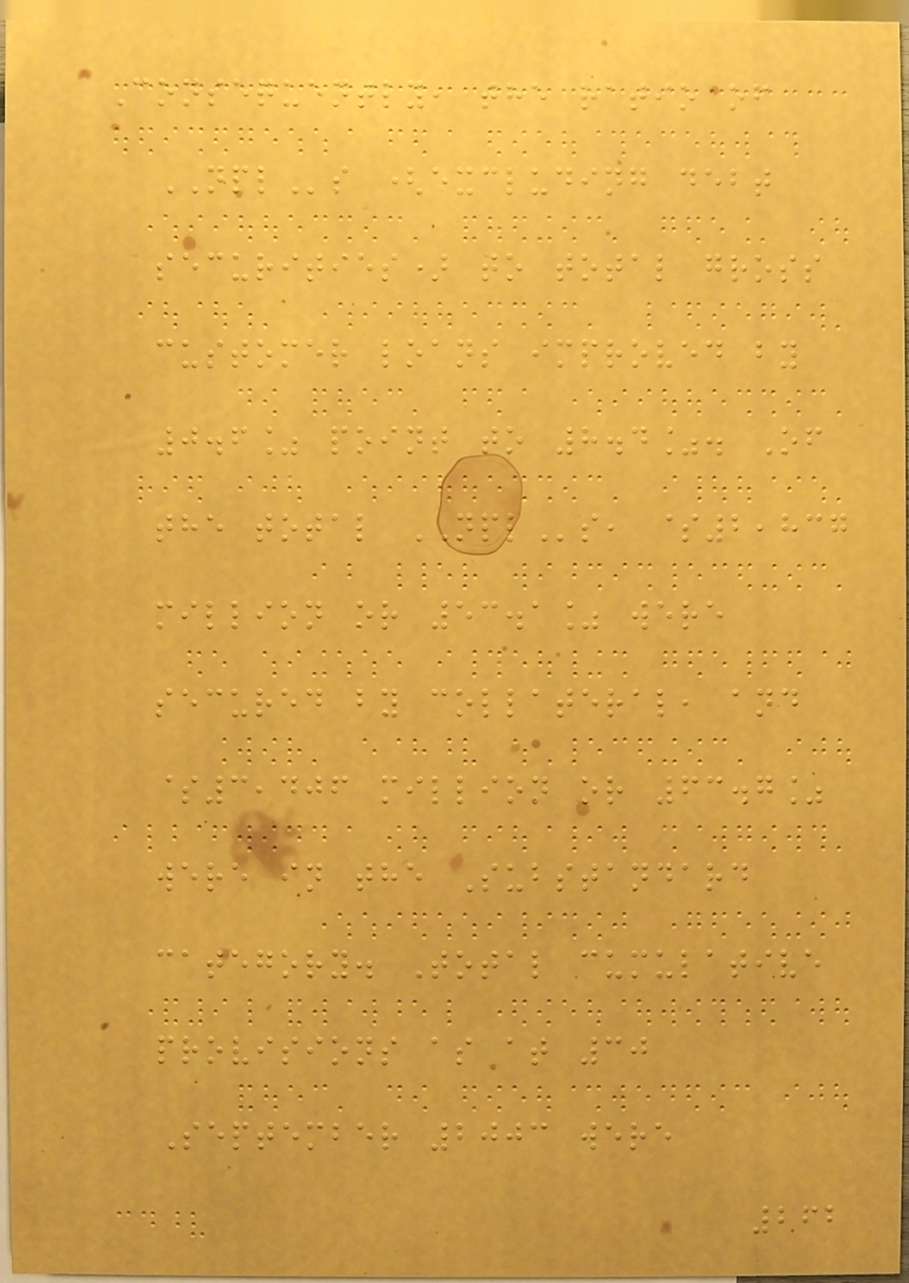Consequently, the ratio of
NPLs (excluding debt
securities) to total gross
customer loans improved by
0.6% point to 8.4%. Of
the total NPLs, $2,837
million or 53.1% were
secured by collateral, and
$3,406 million or 63.7%
were in the Substandard
category. Total cumulative
provisions as at 30
September 2003 were
262
